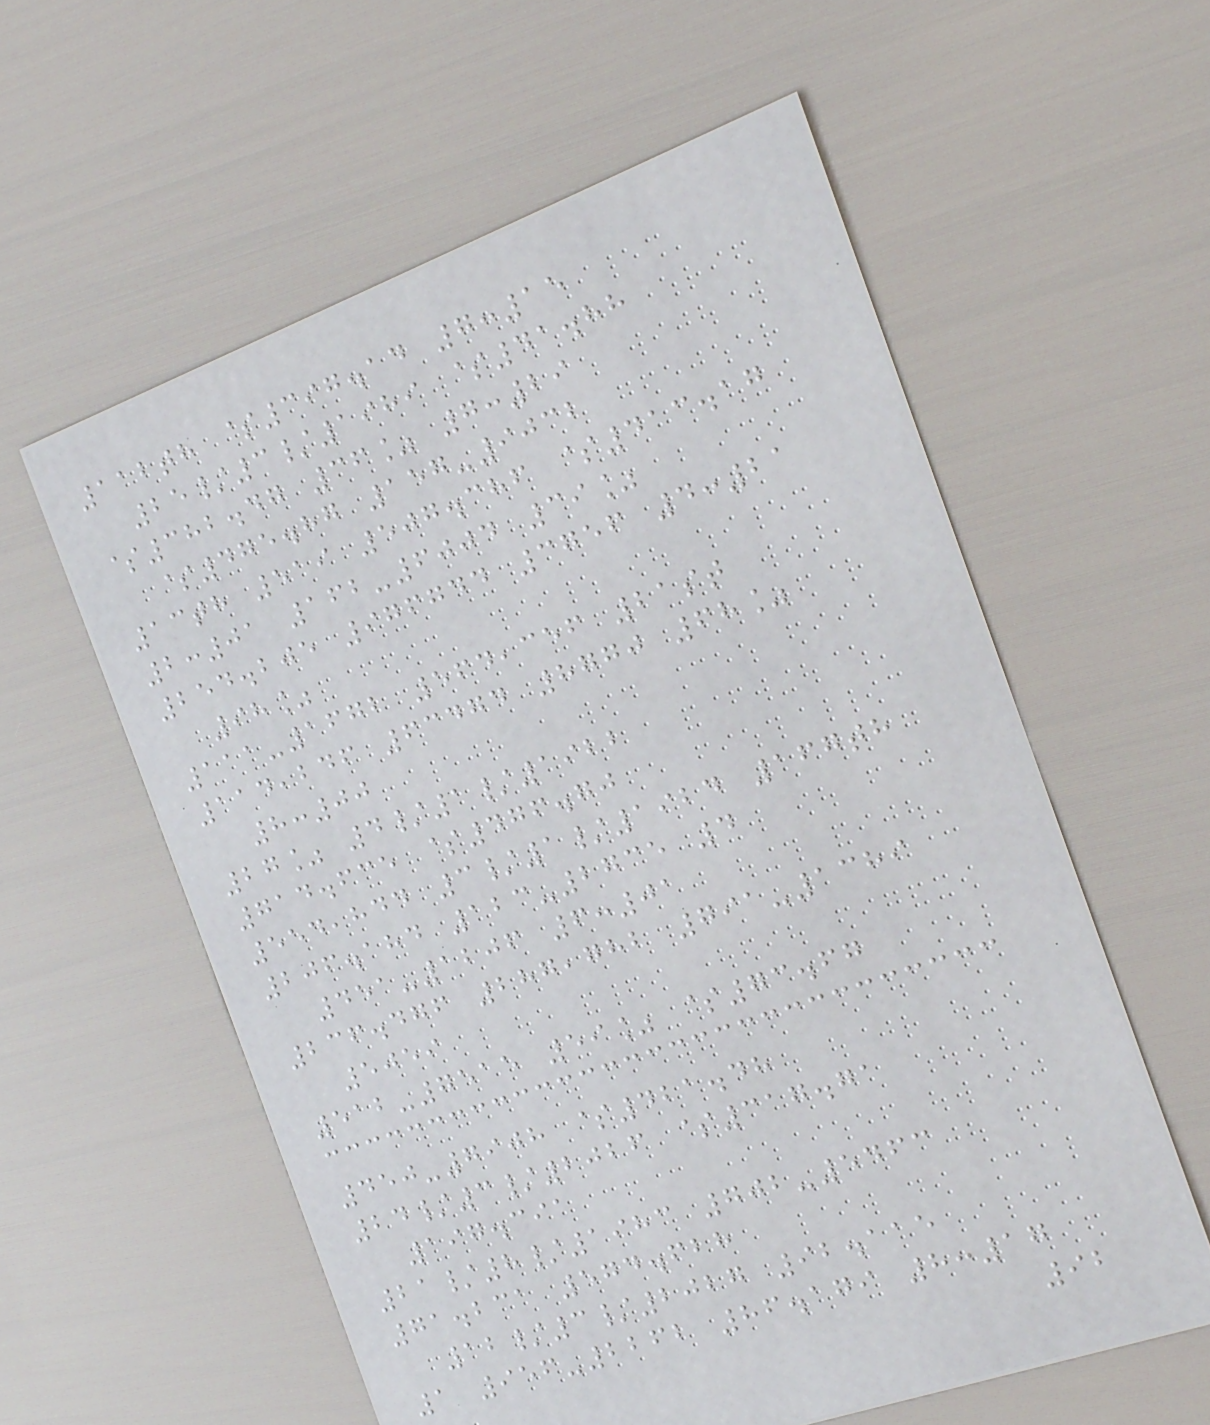112th $397.14 7:15
25/3/1989 $41.88
$382.47 36% 7:29
$475.87 157-9032
13th 519 507.386 $413.17
2:01 162-6004 39%
254.205 976744 3756 4:21
98%
111-1672 564,356 21st
114,246 63474 8770 68%
8:00
27% 4/1/1922
714.635 $476.70
554,844 3/1/1924 167th
206.184 123-2735 4
451-1206 6:01
236.476 287,782 791-1389
5059
512-7515 59% $73.67
450-7908 $421.48
24/3/2026 $317.71
197.391
21/8/1983 702-5463
71.231 574.628
12/3/2027 92.115
1 956-2262 86.179 8:17
92
